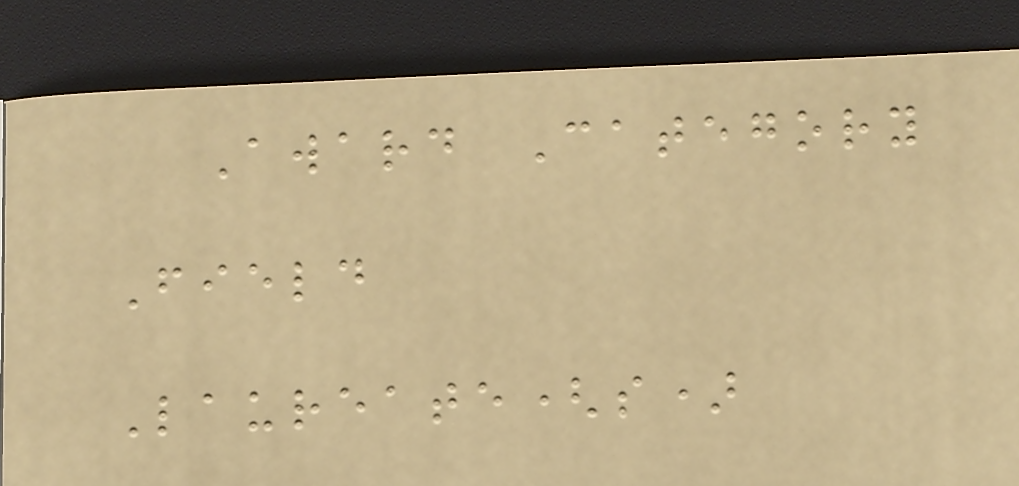Award Category
Field
Laureate(s)
